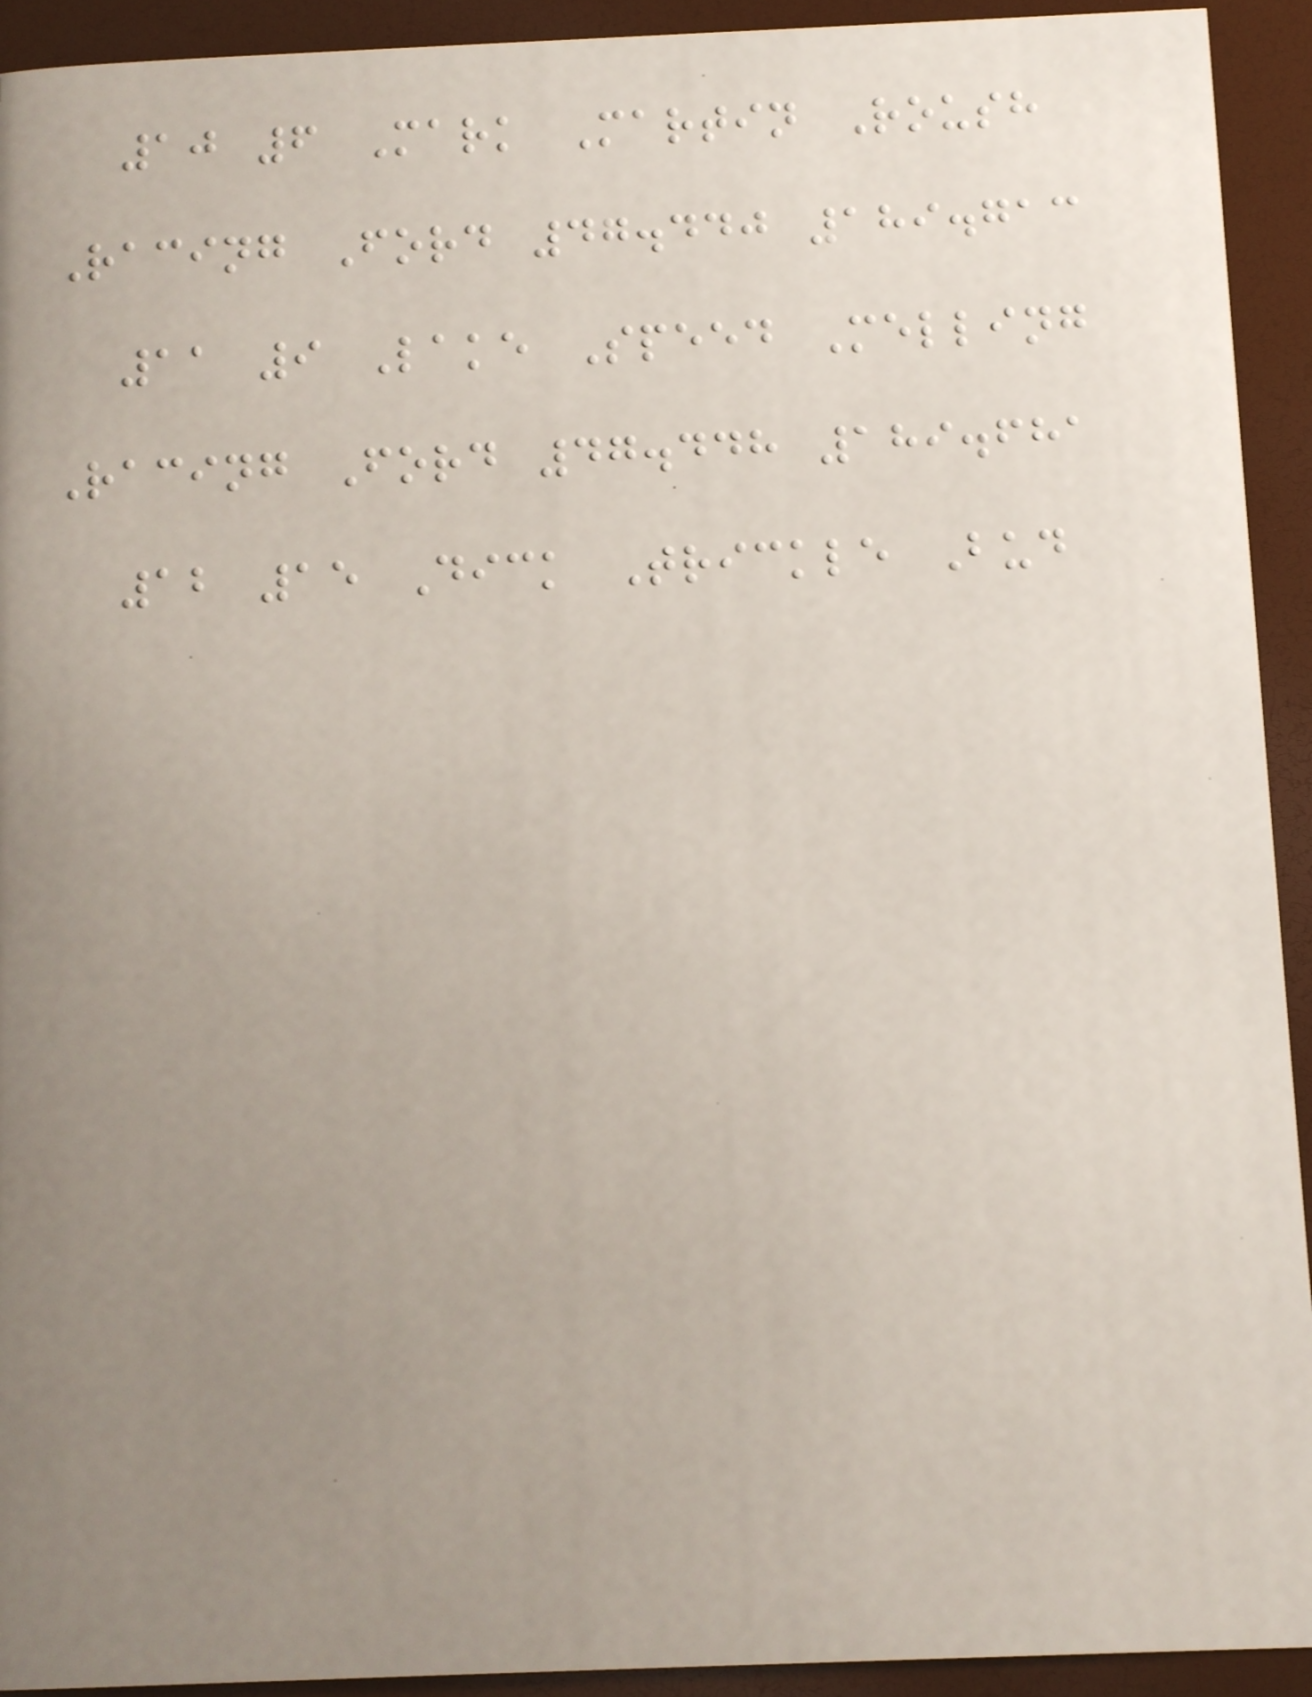10 6 Mark Martin Roush
Racing Ford 47.440 189.713
11 9 Lake Speed Melling
Racing Ford 47.448 189.681
12 15 Dick Trickle Bud
